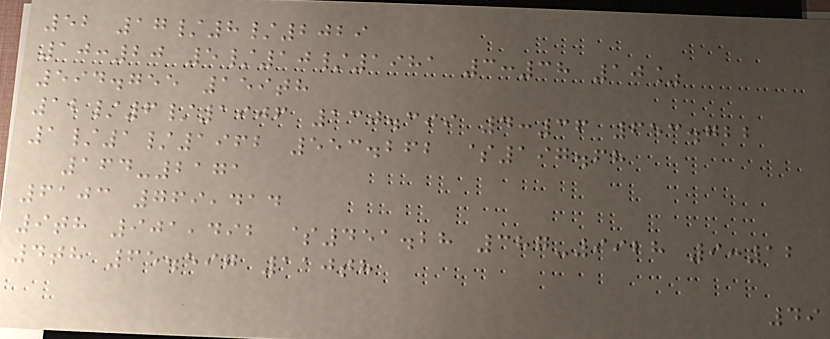52 17/8/2029
10:20 5/10/1981 3:38 10%
594.755 159th
12/6/1906 130.399 4:36 653.722
1/1/1962 553.262 $197.68
164-2171
6103 769,414
9th 901,492 $451.28 387-9928 9:12
4th 65.597 110th
49
